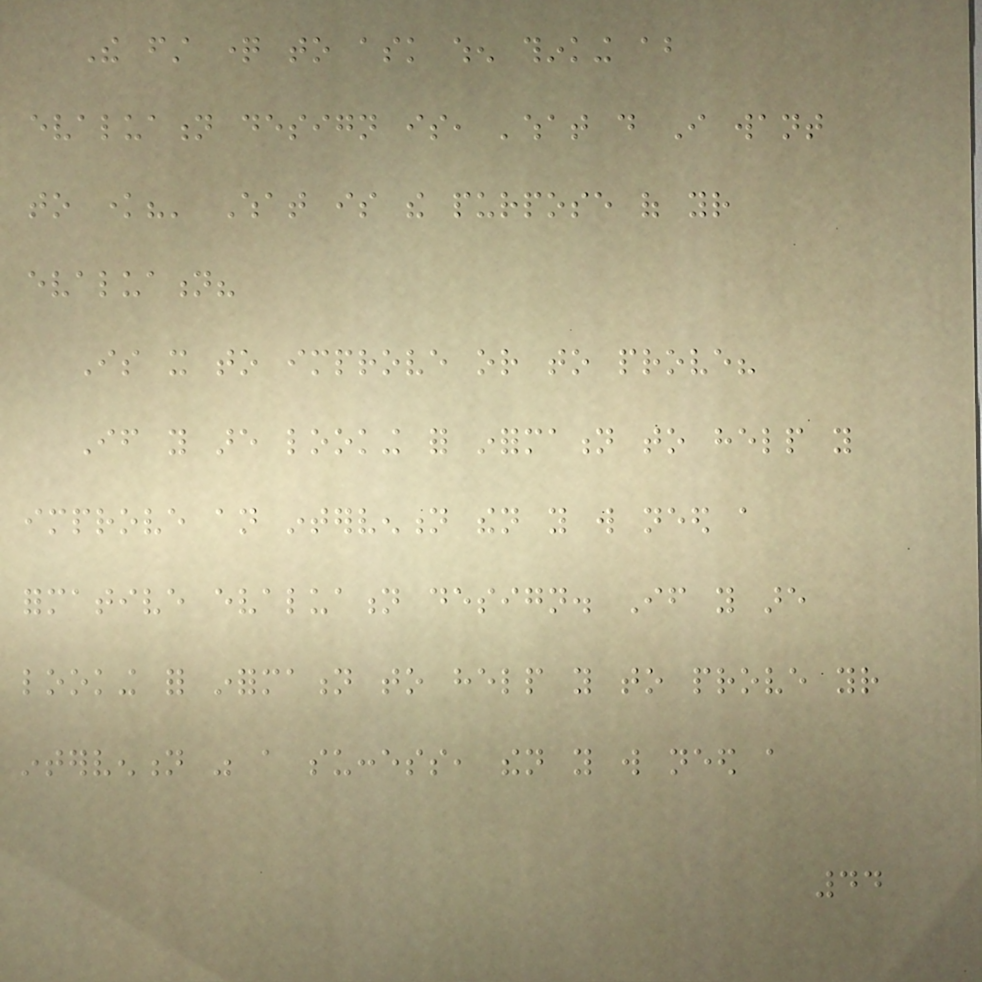The first question to ask when thinking about
evaluation design is, 'what do I want
to know?' What is the purpose of your
evaluation?
Is it to improve or to prove?
If you are looking for information to help you
improve an intervention then you will need a
formative evaluation design. If you are
looking for information to help you to prove your
intervention was a success, then you will need a
44
